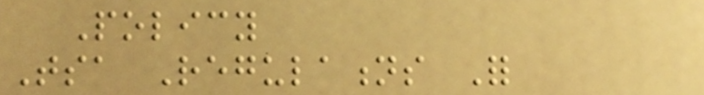Policy
Tsa Regulations For
